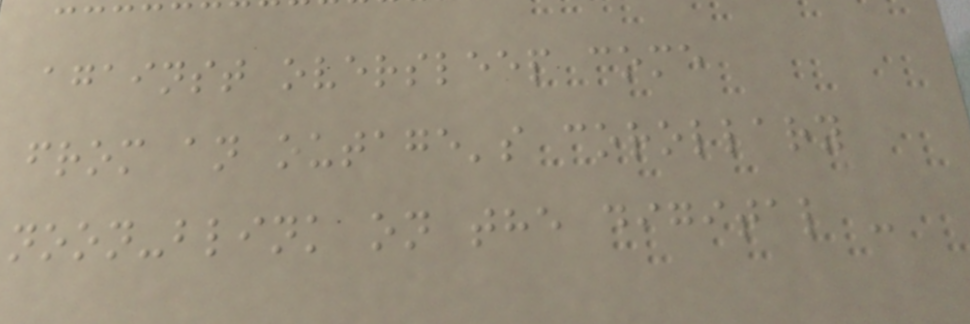against oversleep come
from an outage's corollary
noon-blink on the digital -
